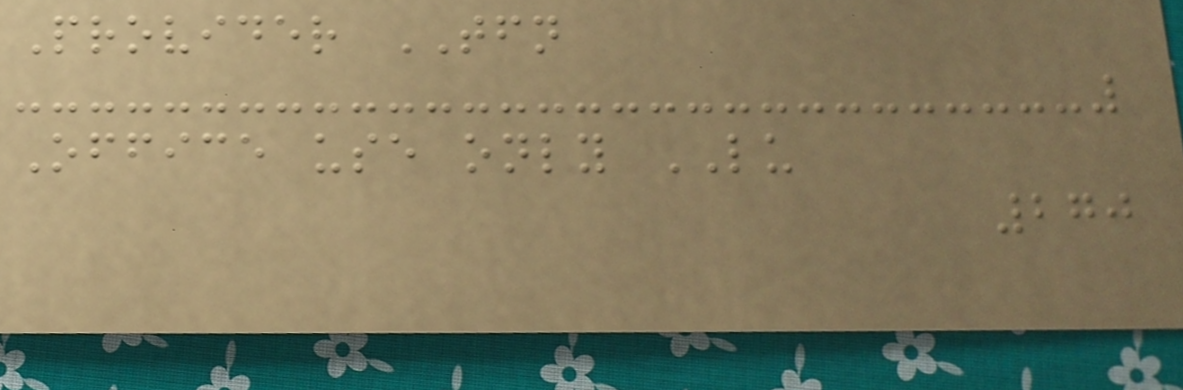Provider TFN
Office use only LU
270
